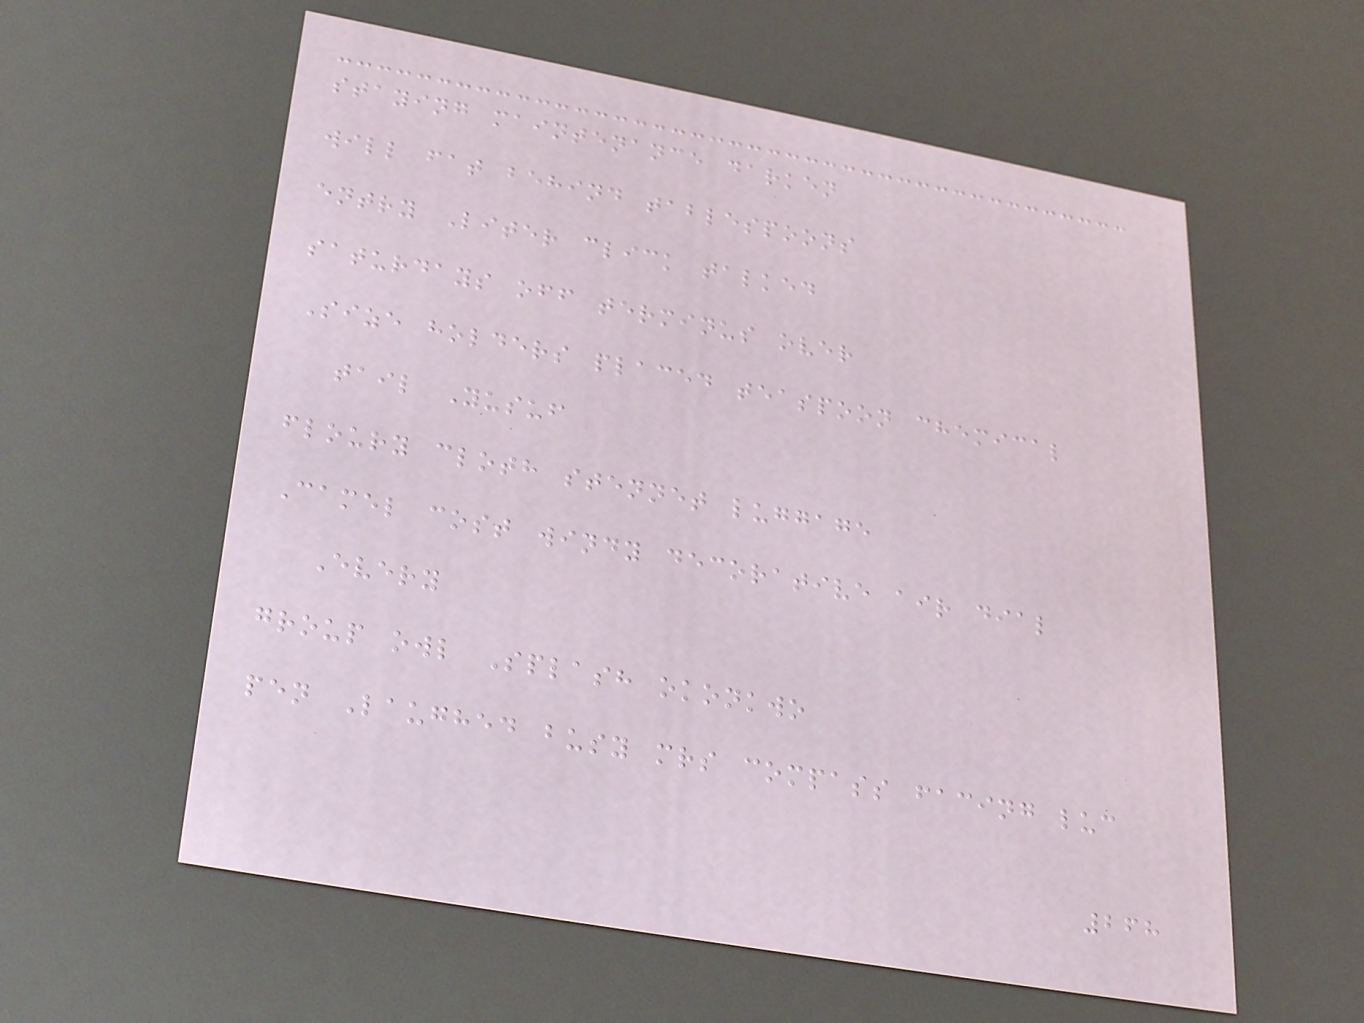staying maintenance darken
will fat behind tablespoons
entry Liter click talked
saturdays off terminus over
Size holders placed teaspoon chemical
tail Yusuf
floury cloth stennet luggage
Camel cost windy decorative air dial
Every
group owl Splash okonkwo
pen Laughed busy mrs compass facing luc
268
